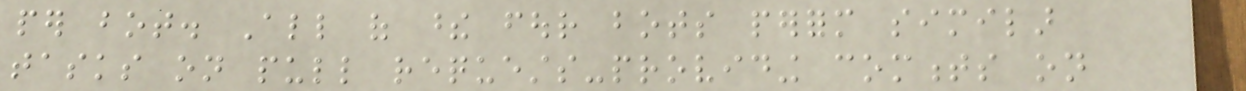per bot. All of these four bots perform similar
tasks on pull requests-providing comments on
